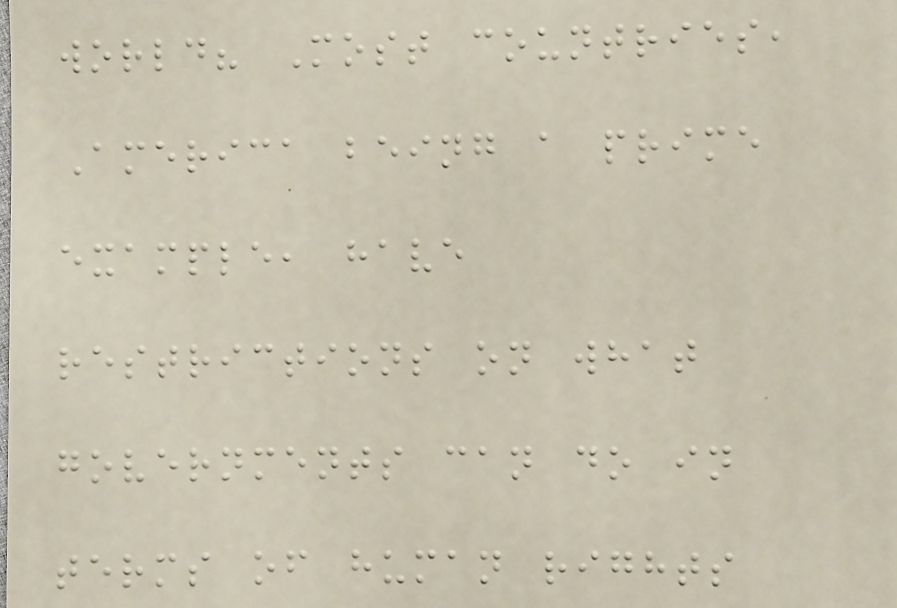world? Most countries,
America being a prime
example, have
restrictions on what
governments can do in
terms of human rights
